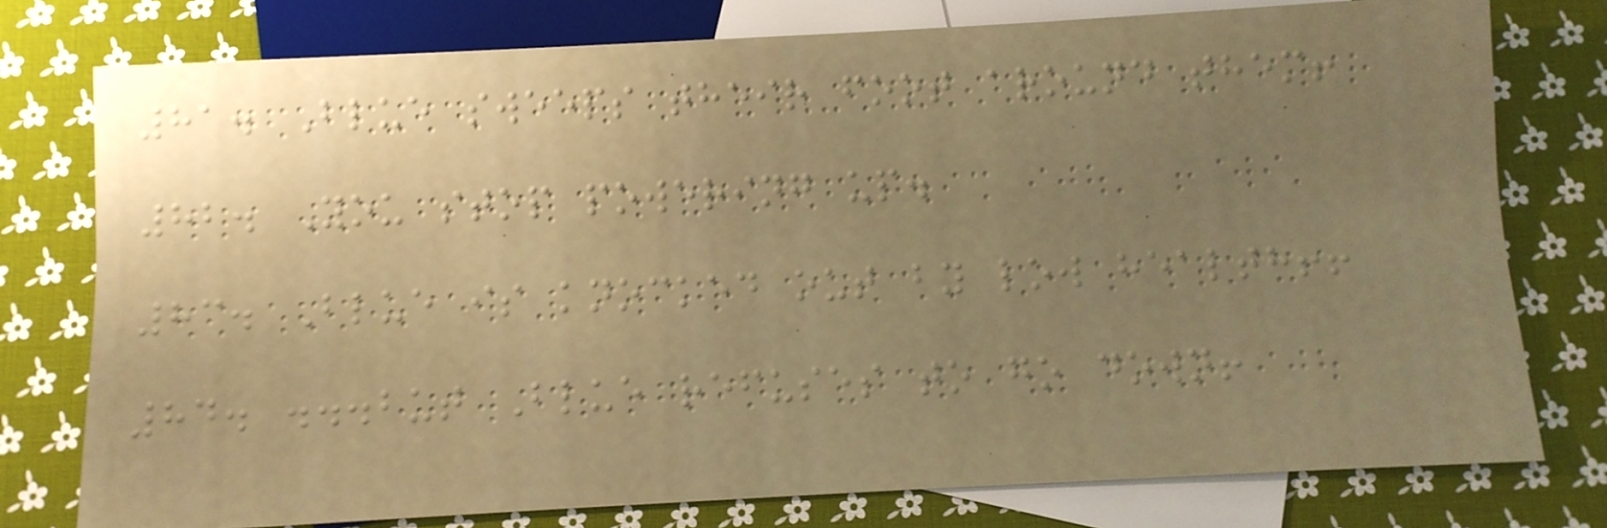81. Blue sweeps their foot around them!
82. You stop powering up.
83. Blue is knocked out by low health!!
84. ...but Blue refuses to go down!
